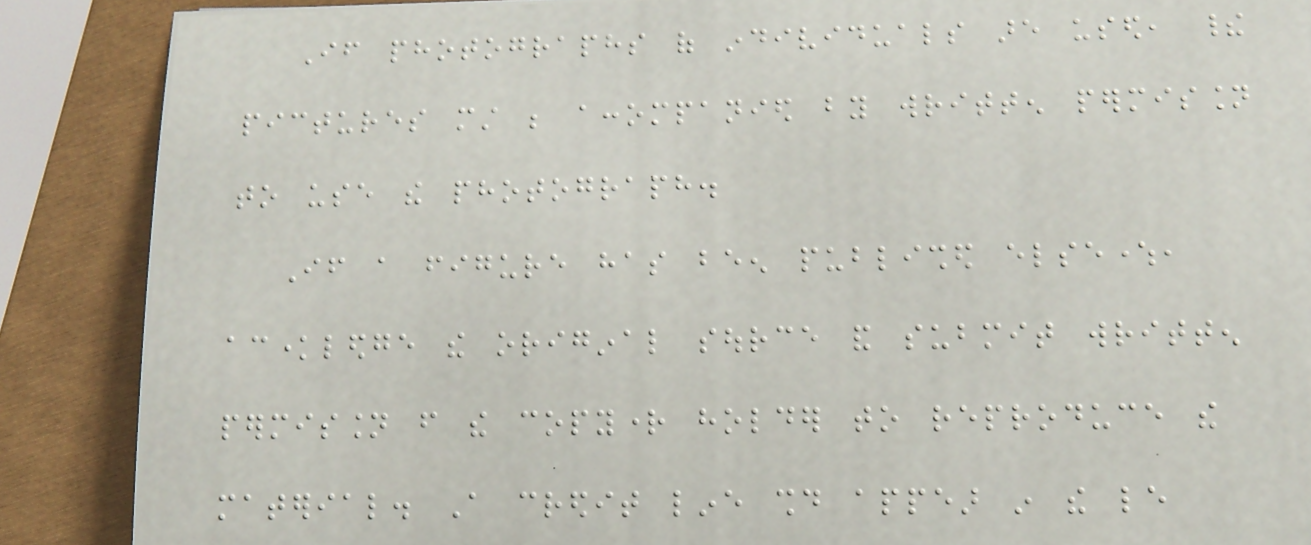If photographs of individuals are used, their
pictures must be accompanied by written permission
to use the photograph.
If a figure has been published elsewhere,
acknowledge the original source and submit written
permission from the copyright holder to reproduce the
material. A credit line should appear in the le
